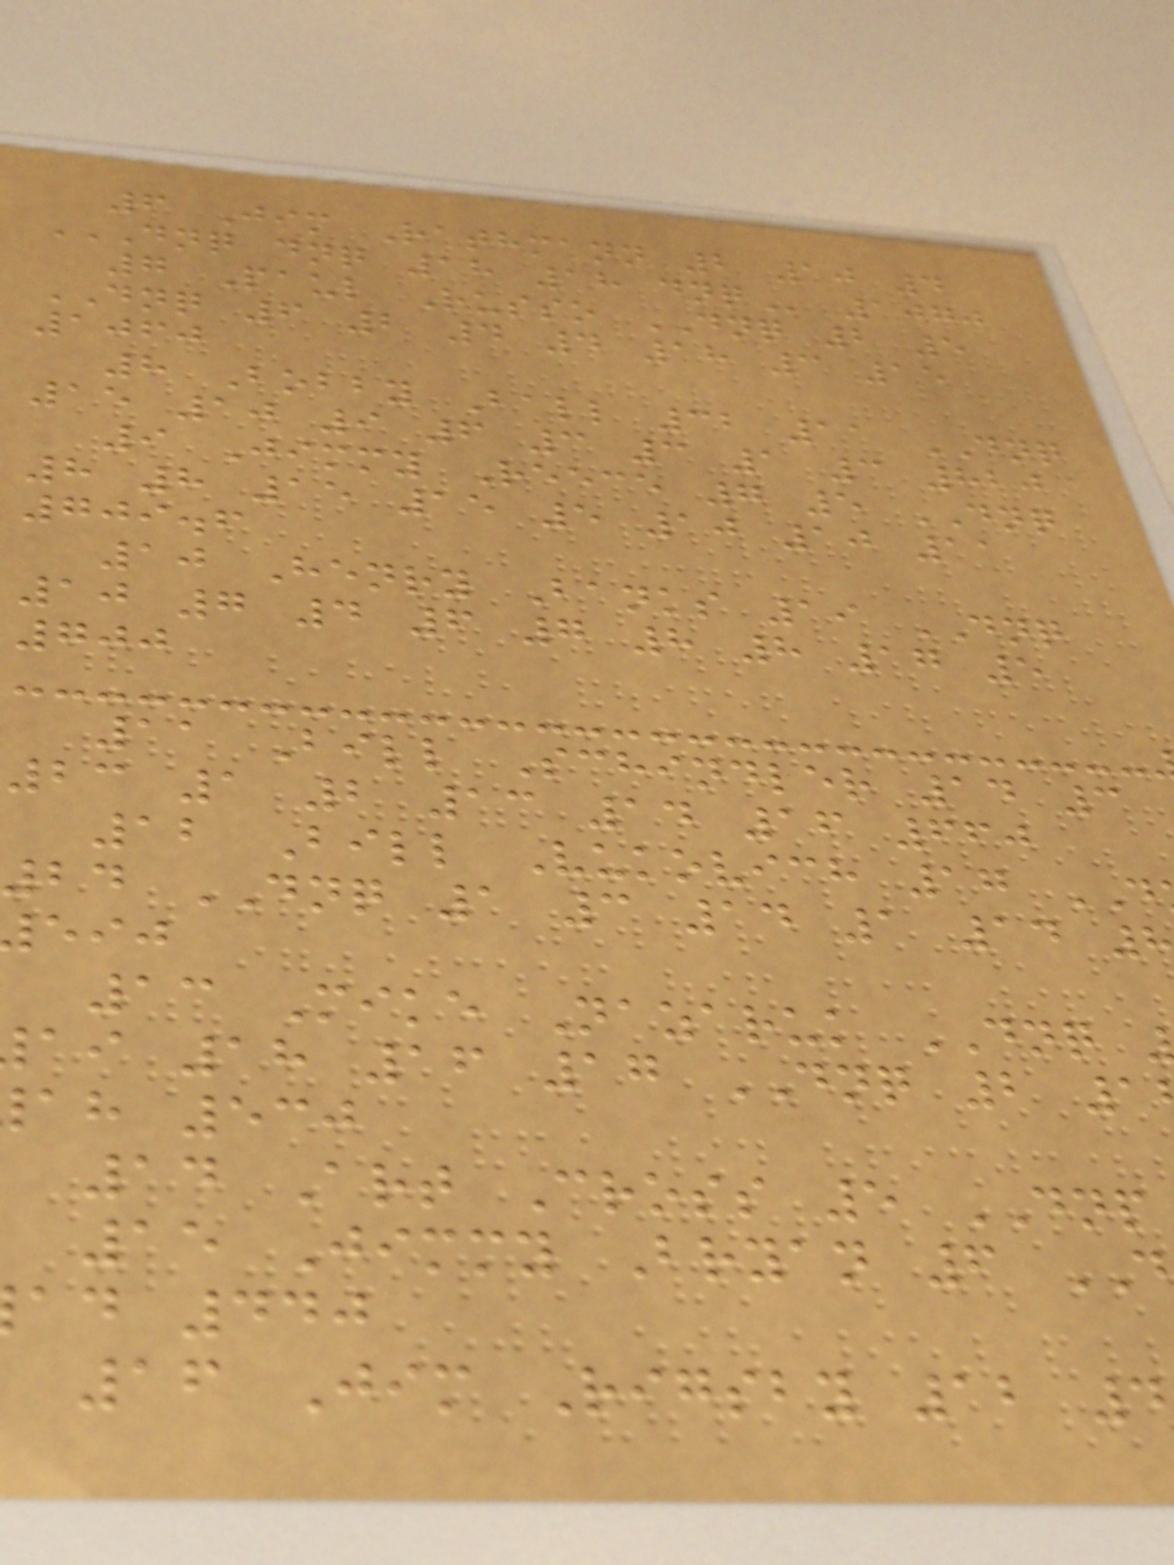6 Jim Rathmann 2 10 4
DNQ DNQ 18 18 DNQ 1070
7 Paul Russo DNQ 2 5
DNQ 6 2 4 4 18 3 15
1060
8 Bobby Ball 32 11 DNQ
15 10 9 6 3 3 1 3 820
9 Jimmy Reece 7 5 DNQ
8 8 15 15 5 10 10 11
709.6
10 Henry Banks 19 DNQ
10 7 4 6 7 8 8 17 5
700
11 Bill Schindler 14 3
23 1 2 13 14 16 660
12 Bill Vukovich 17
24 DNQ 1 3 14 1 14
13 Mike Nazaruk DNQ
ai 18 16 17 DNQ 2 1
ah 530
14 Art Cross 5 DNP
15 Jimmy Bryan 6
ad 440
16 Jim Rigsby 12 4
